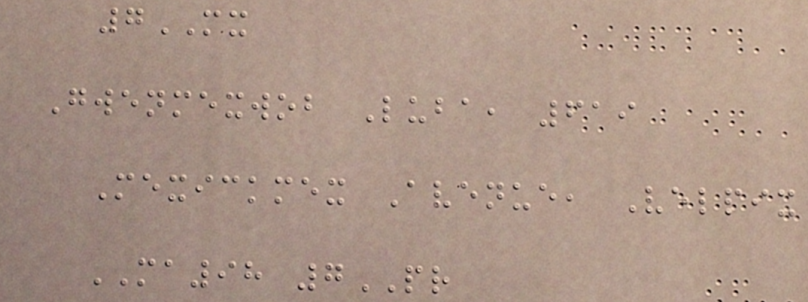7MX
Gwenmexwob Luba, 619
Mexickmex Avenue, Velpix
MA98 7PR
